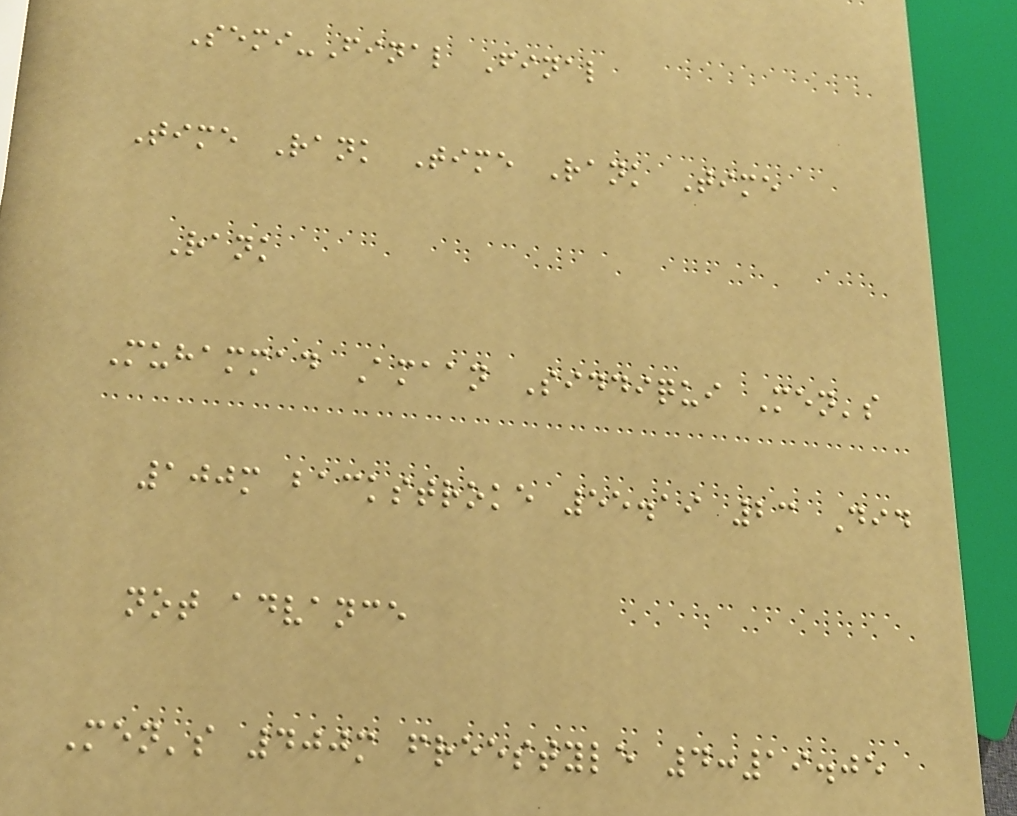Semi-Final Final
Time Rank Time Rank Time
Rank
Muhammad Amaan Siddiqui Men's
100m backstroke 55.19 23 Did
not advance
Men's 400m freestyle 4:19.05
